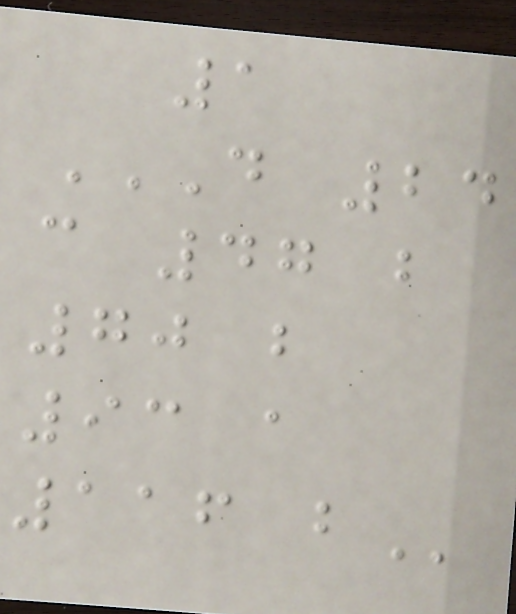1
D 24
C 47 B
70 B
93 A
116 B
